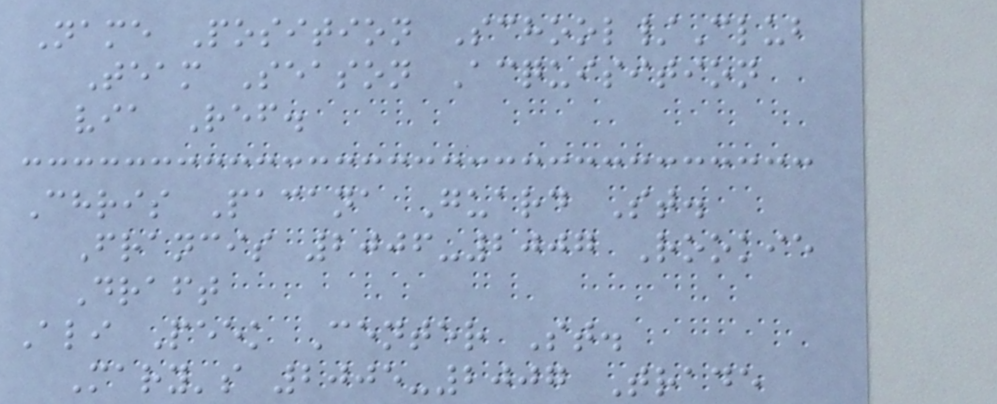Name Position School/Club
Team Season Acquisition
via Ref.
Chris Pacana Guard St.
Francis 2006-2007 Rookie
Draft
Ali Peek Center St.
Mary's 2005-2007 Trade
